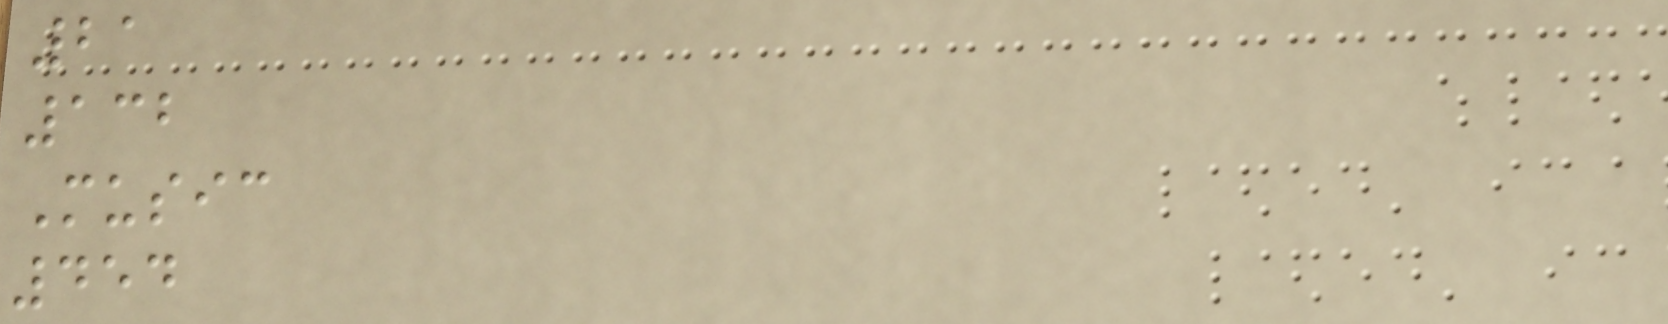21
132
Music
454
